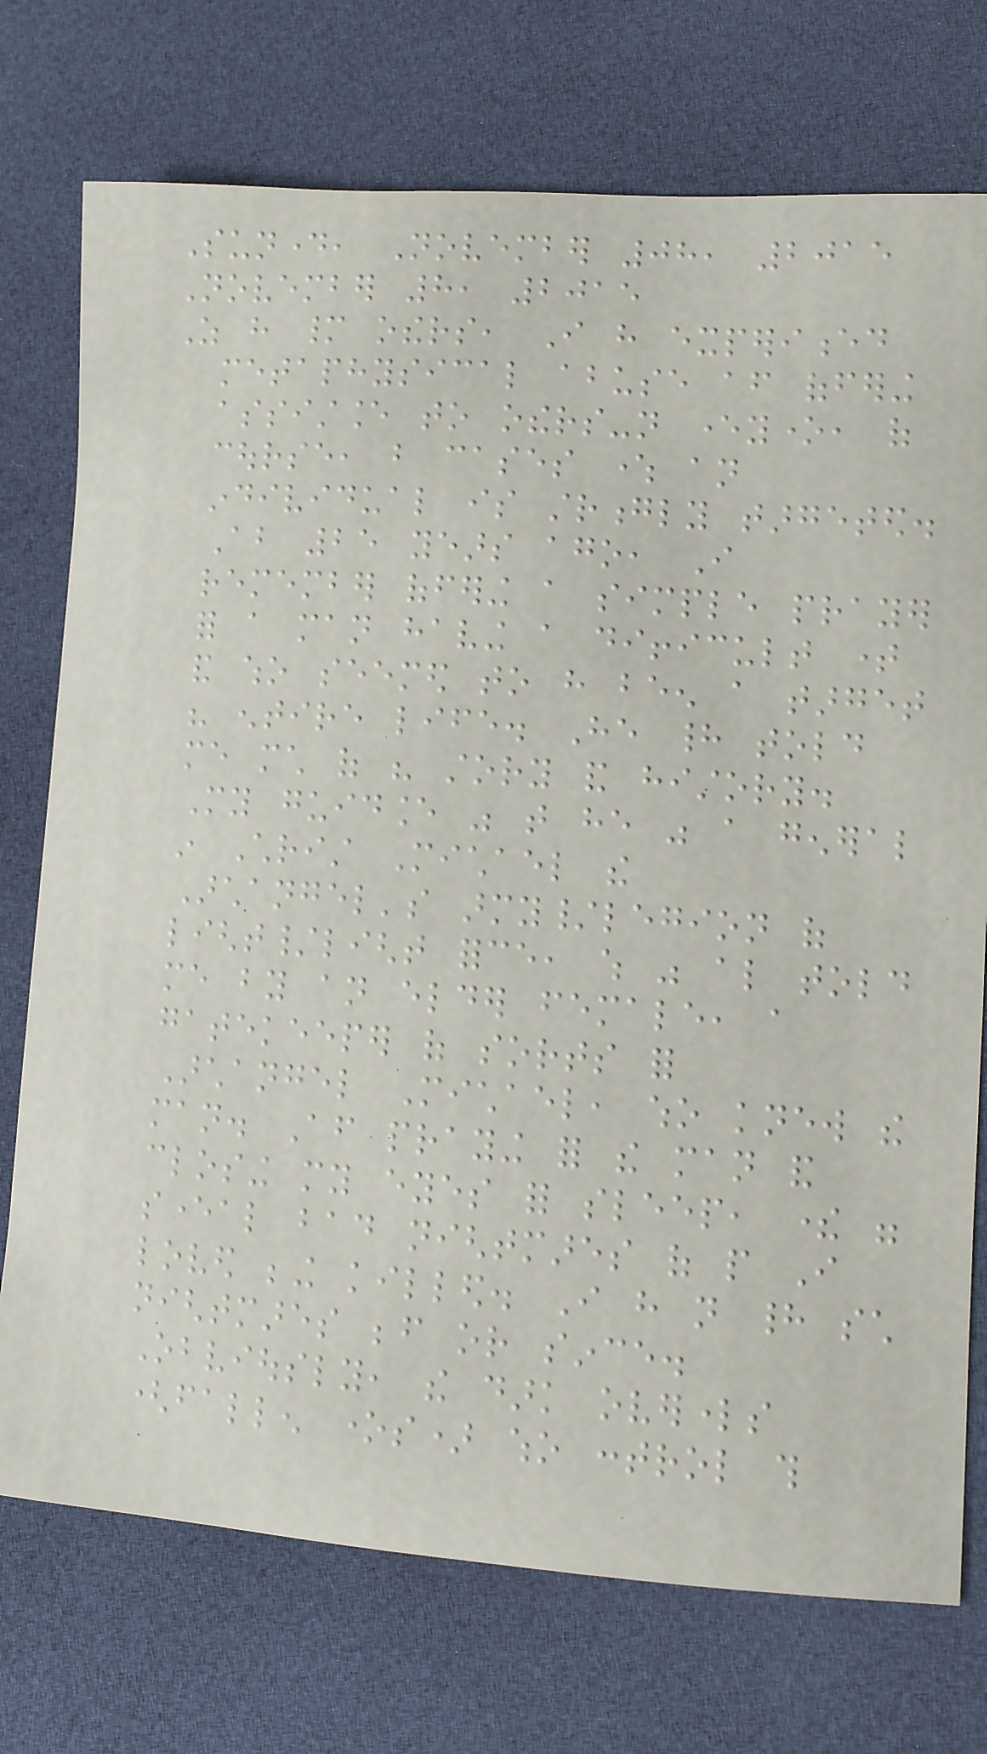Sunday, November 08, 2015
November 8, 2015
As have many others, I have experienced
metaphysical abuse after offering
assistance to others-not everyone, of
course, but cases where an
individual is strongly targeted.
About 25 years ago, I
remember offering a simple prayer
for a man having a difficult time
and who seemed to have been a target
his entire life. He had told
me much of his story and history.
My guidance was that he was a general
in Christ Michael the
Archangel's army/legion of
light/light force, which was also told
me by an elder female, a
gatekeeper of sorts for
Archangel Michael, who knew the
man. After praying for the man and
closing my eyes for sleep, there were
several bad nightmares of people I
loved being killed. I have not had such
nightmares before or since.
Obviously, the dark overlords
(fallen ones) who control this
